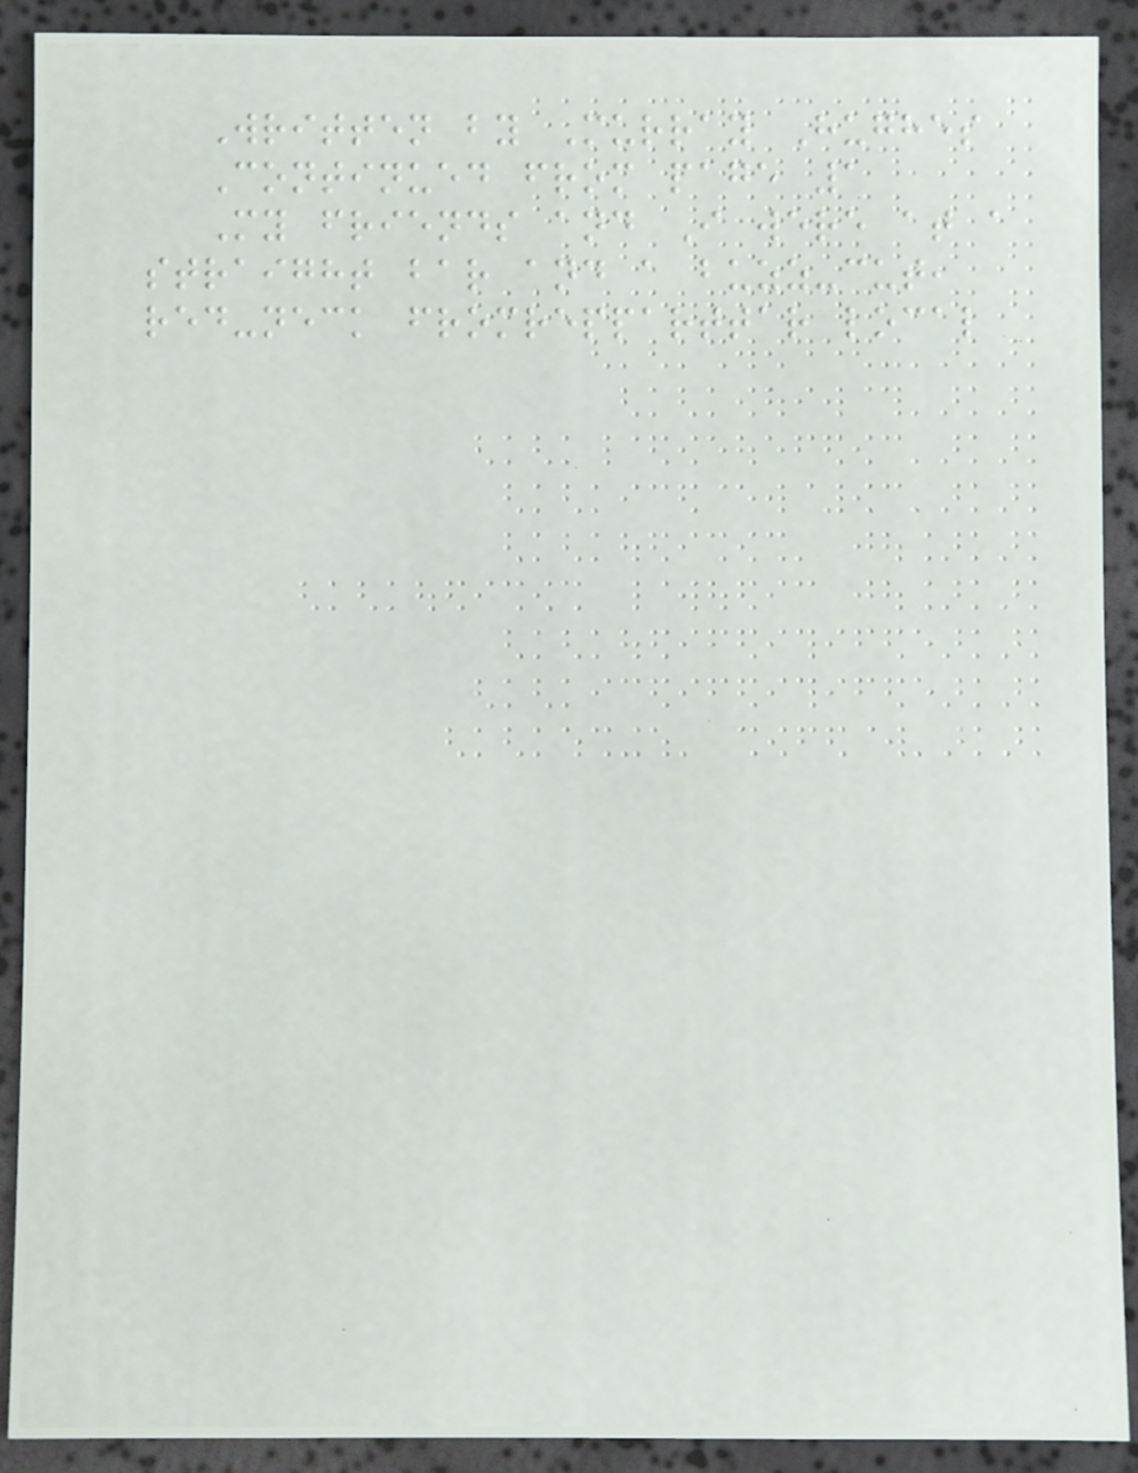Written by Murray Hughes
Continued from page 1
My friends and I were at a
straight bar and a buzz-cut,
red-neck fromrepparttar local
